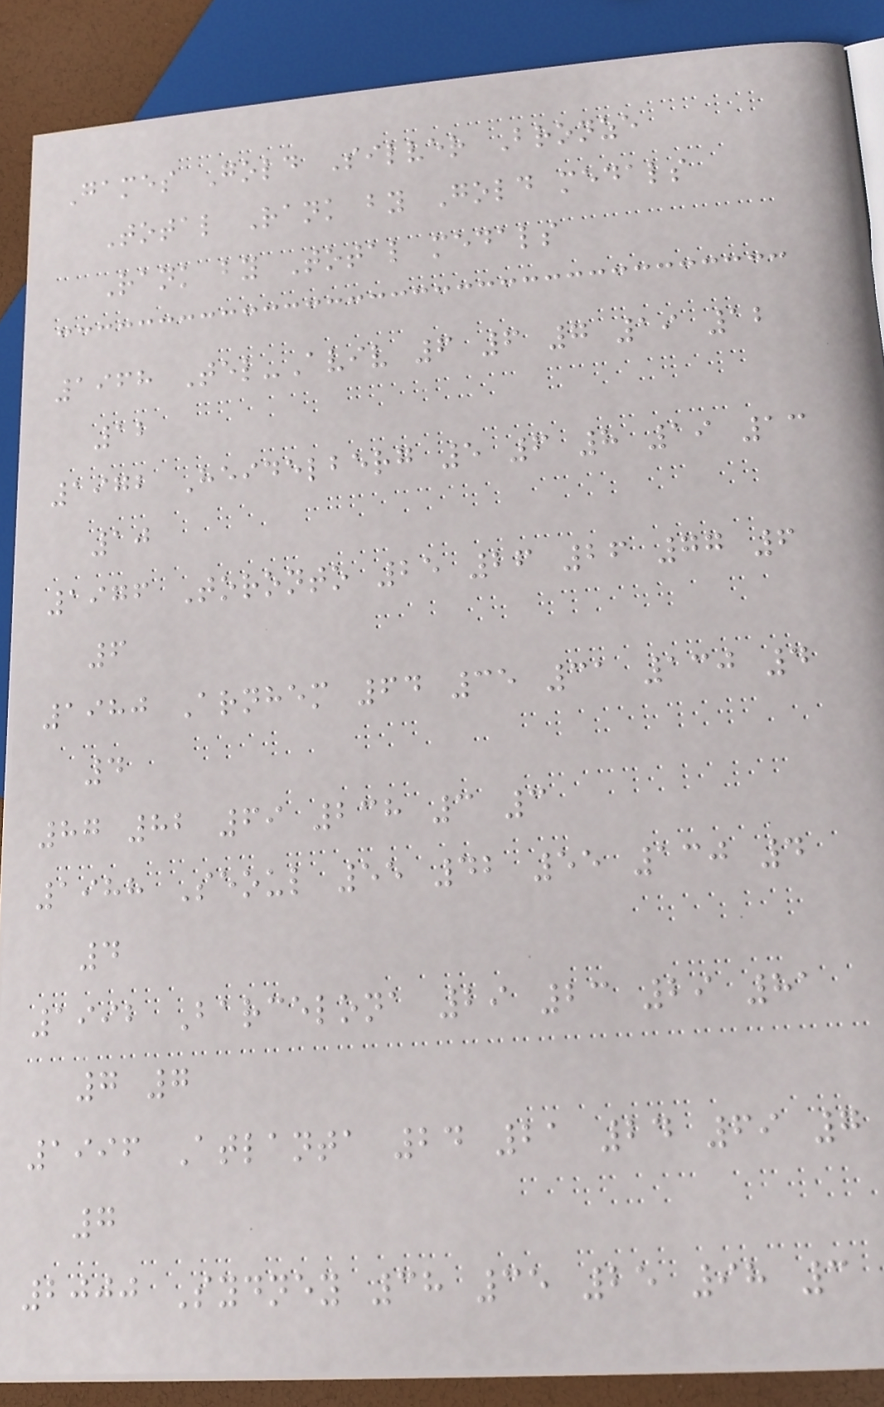Games Gold Silver Bronze
Total Rank by Gold medals
Rank by Total medals
1968 Tel-Aviv 6 6 7 19 12
12
1972 Heidelberg 5 6 8 19 13
10
1976 Toronto 25 26 26 77 6
6
1980 Arnhem 64 35 31 130 4
4
87 82 69 238 3 3
1988 Seoul 55 42 55 130 4
4
1992 Barcelona 29 23 29 81
7 7
1996 Atlanta 24 21 24 69 7
7
2000 Sydney 38 35 25 98 3
